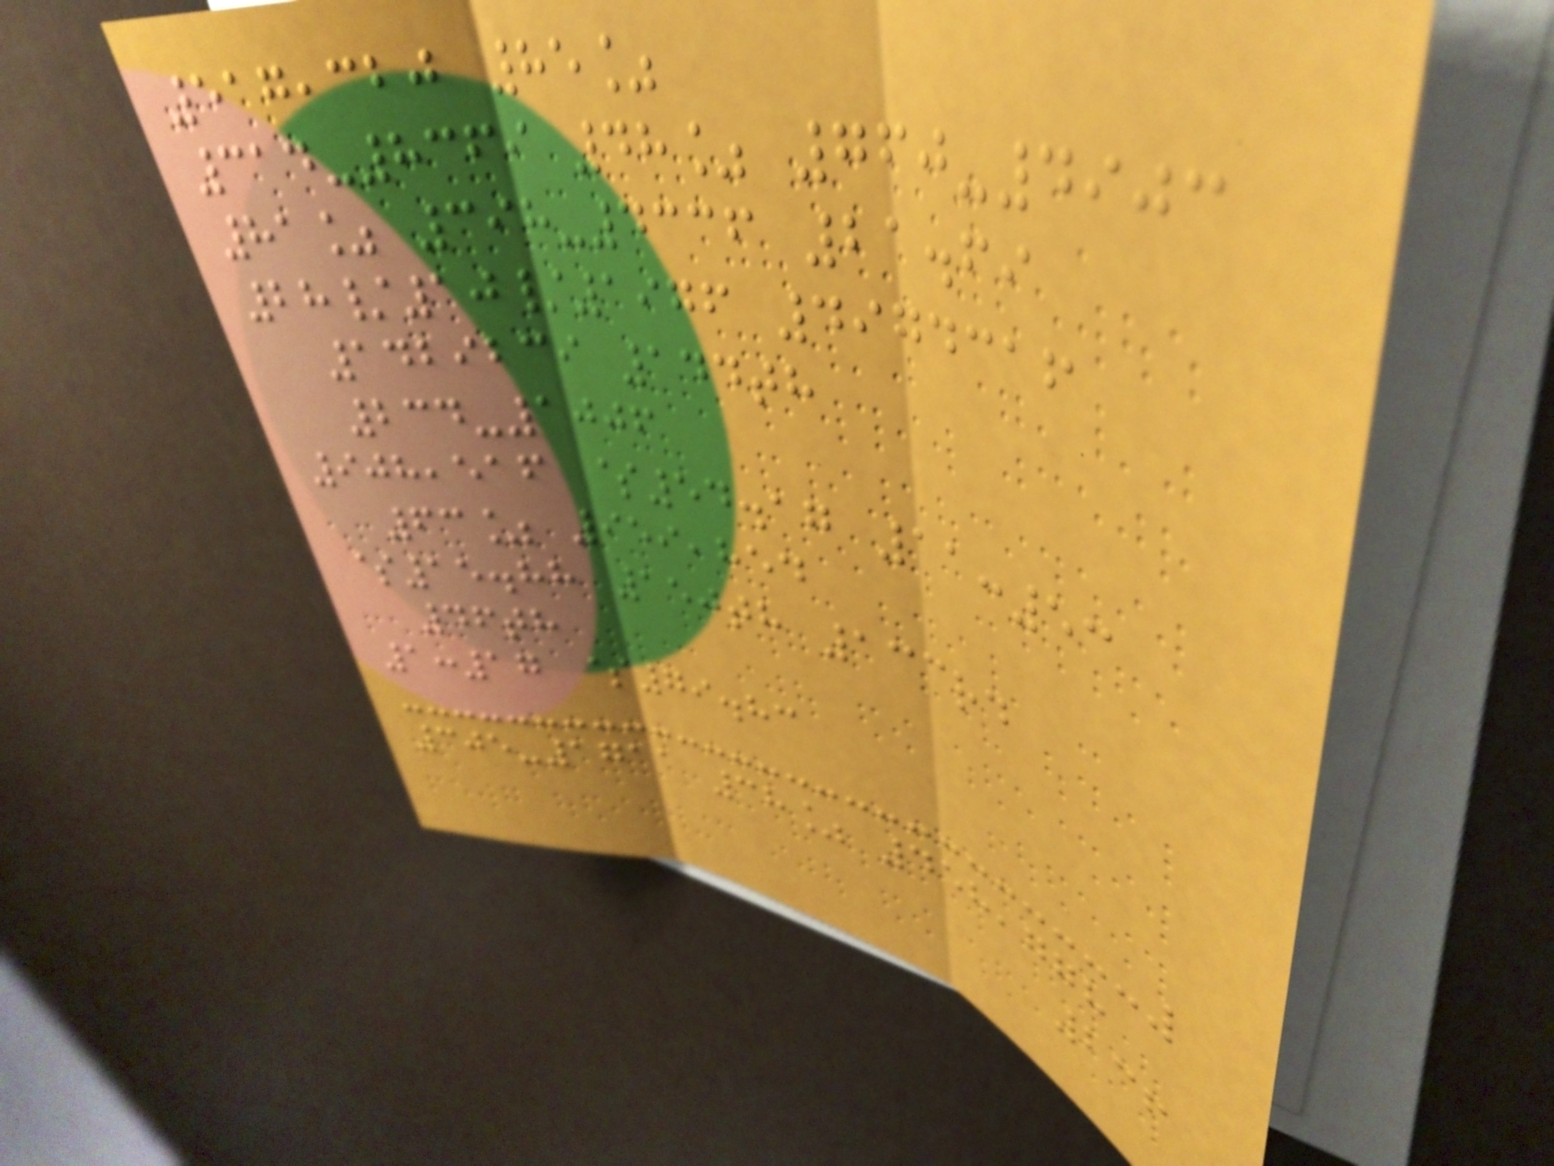517,320 85%
314-8369 48% 760-4903
81% 398-4336 21.69
28/10/1976 4974316
1429239 144th
234-1006
908,516 $54.17 11:53
63% 959,854
$15.88 150th 133rd
46th
1:17 $79.83
305-1711 38% 458,778
236
